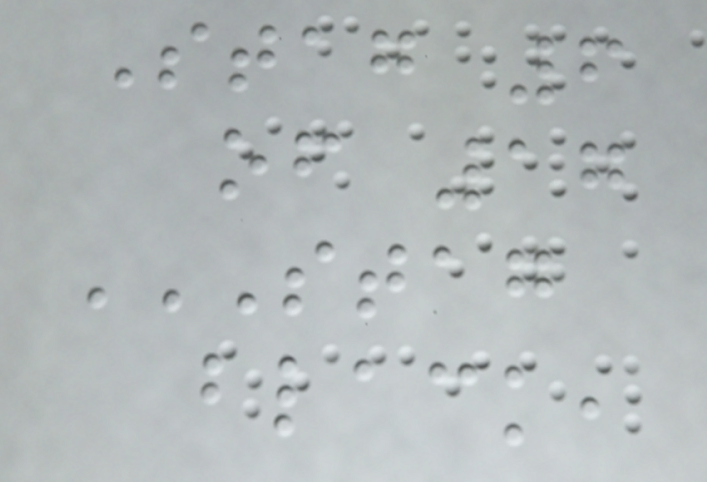Stag 6
of 17
STAG
BLACK,
